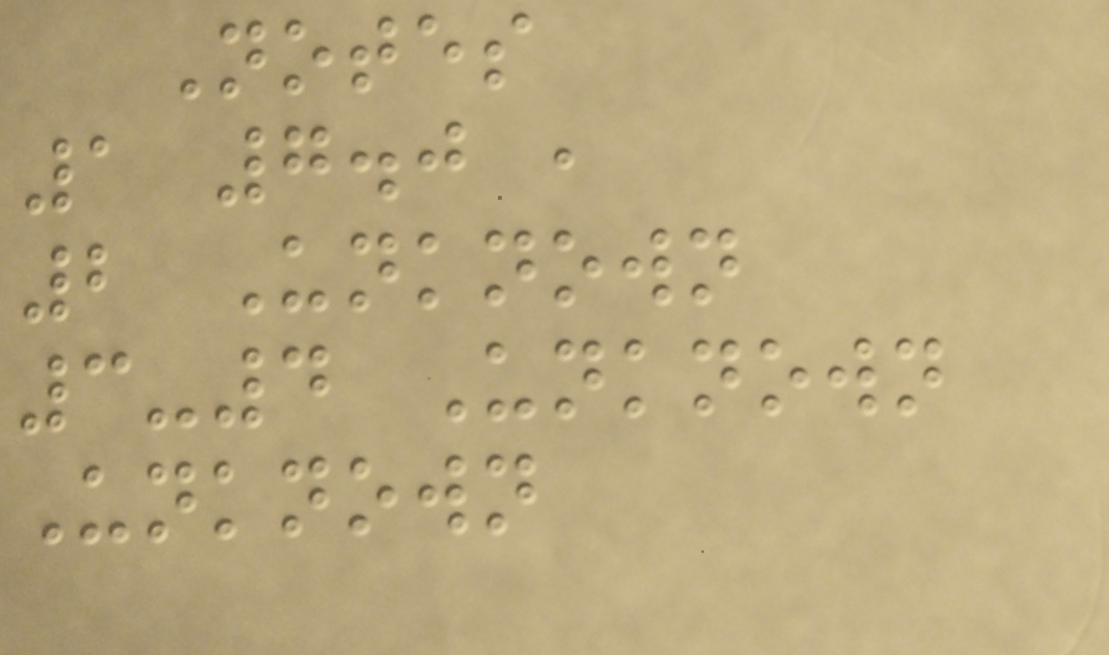Notes
1 7.0 ,
2 Unknown
3-4 Unknown
Unknown
